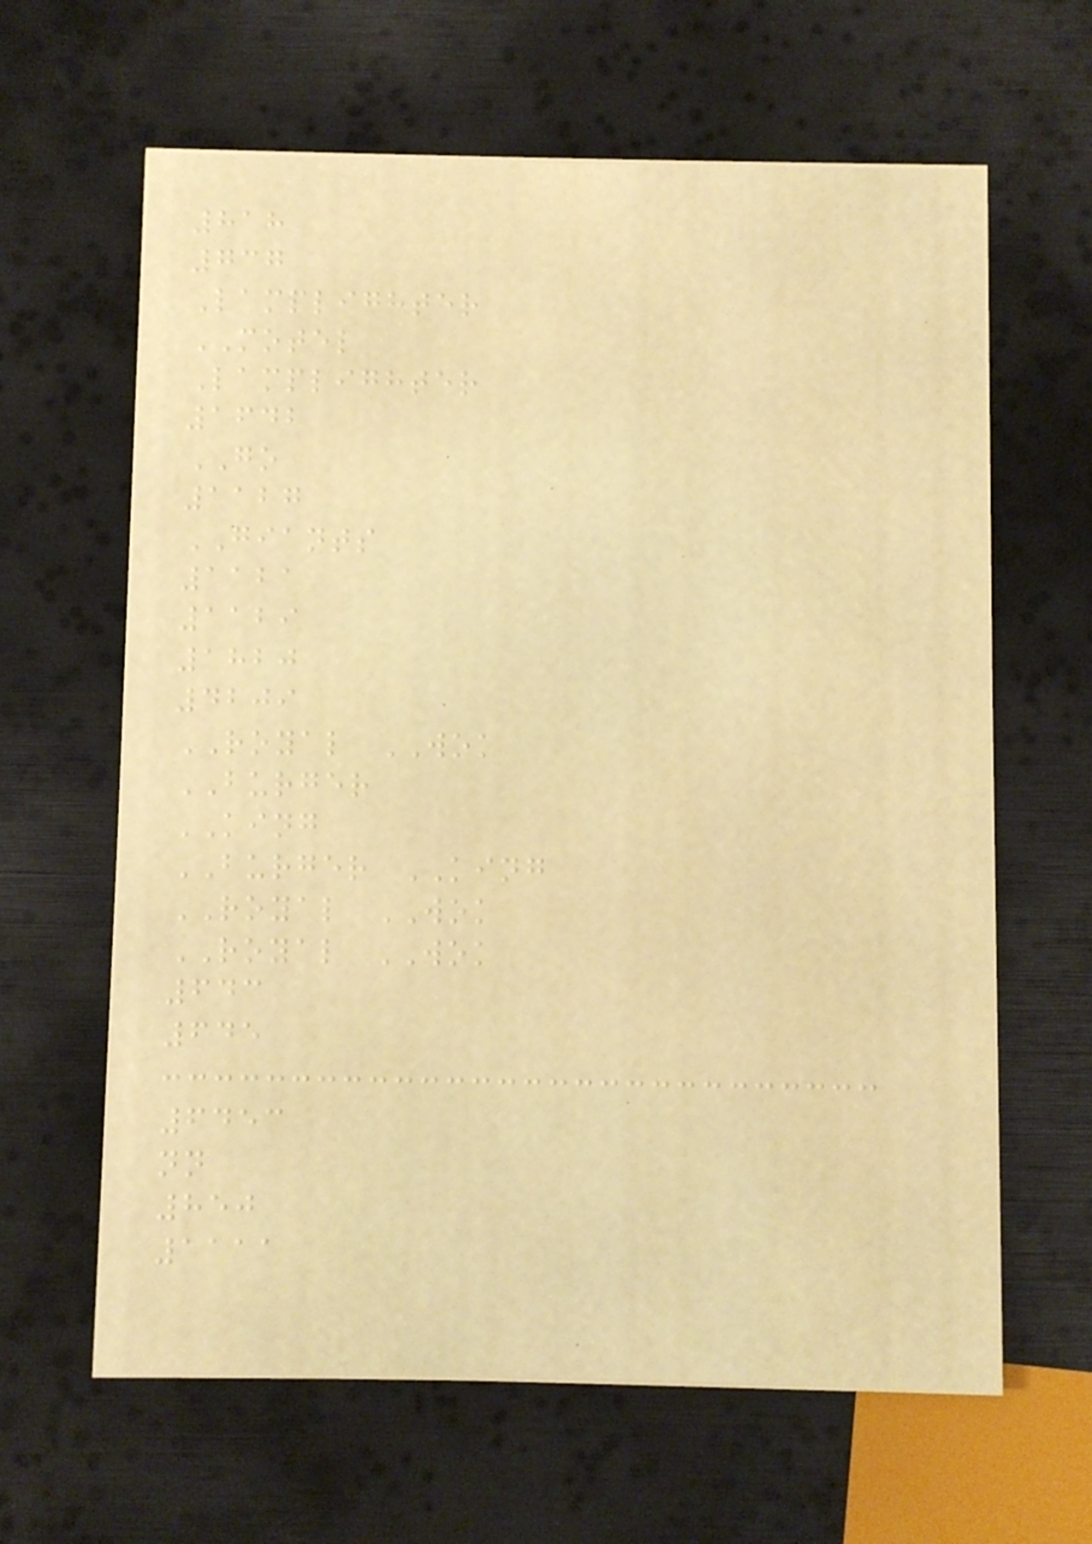818
737
Lamplighter
MOTEL
Lamplighter
1642
GO
1127
GIANTS
1121
1129
1820
4209
ROYAL WOK
BURGER
KING
BURGER KING
ROYAL WOK
ROYAL WOK
643
645
6453
nn
850
1111
